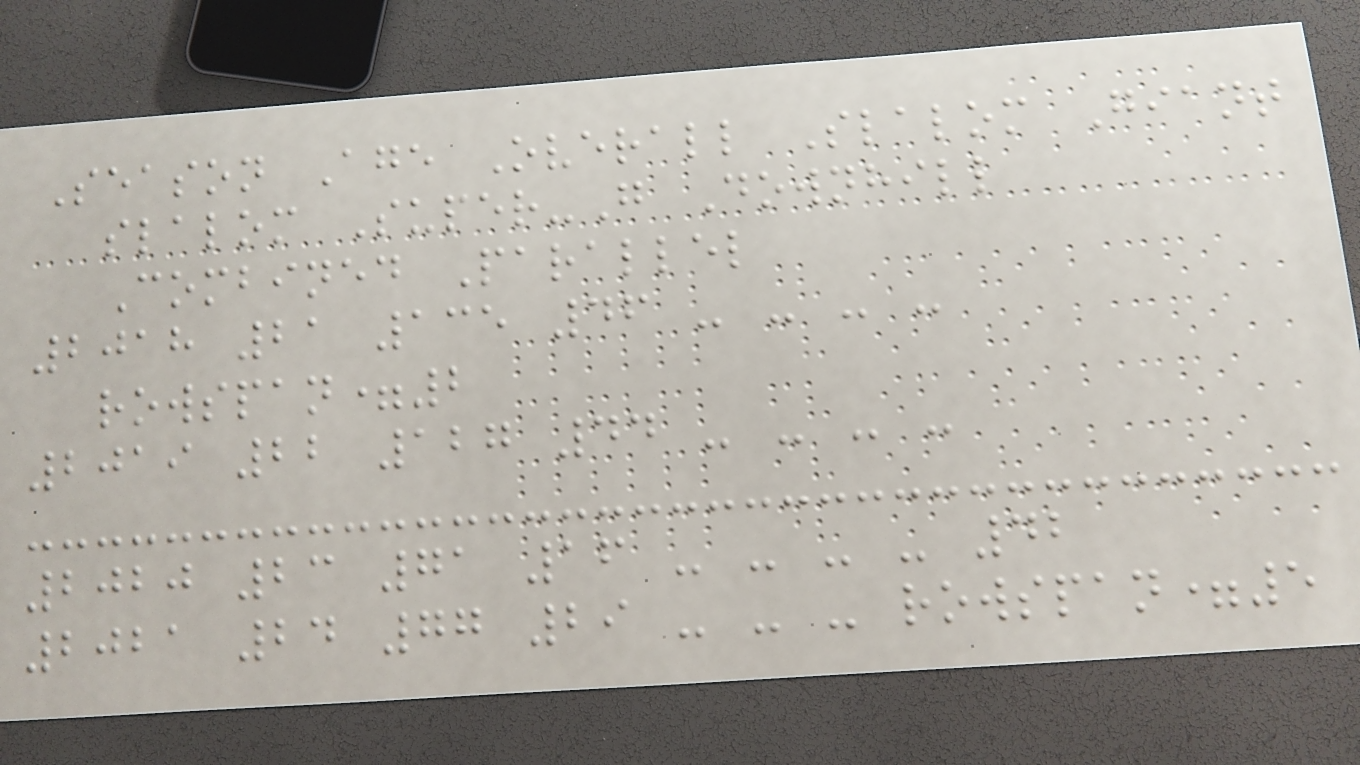Season Age Overall Slalom Giant
slalom Super-G Downhill
Combined Parallel
2018 21 135 46 - - - -
rowspan=2
2019 22 127 44 - - - -
2020 23 71 16 - - - - 42
2021 24 77 29 - - - rowspan=5
